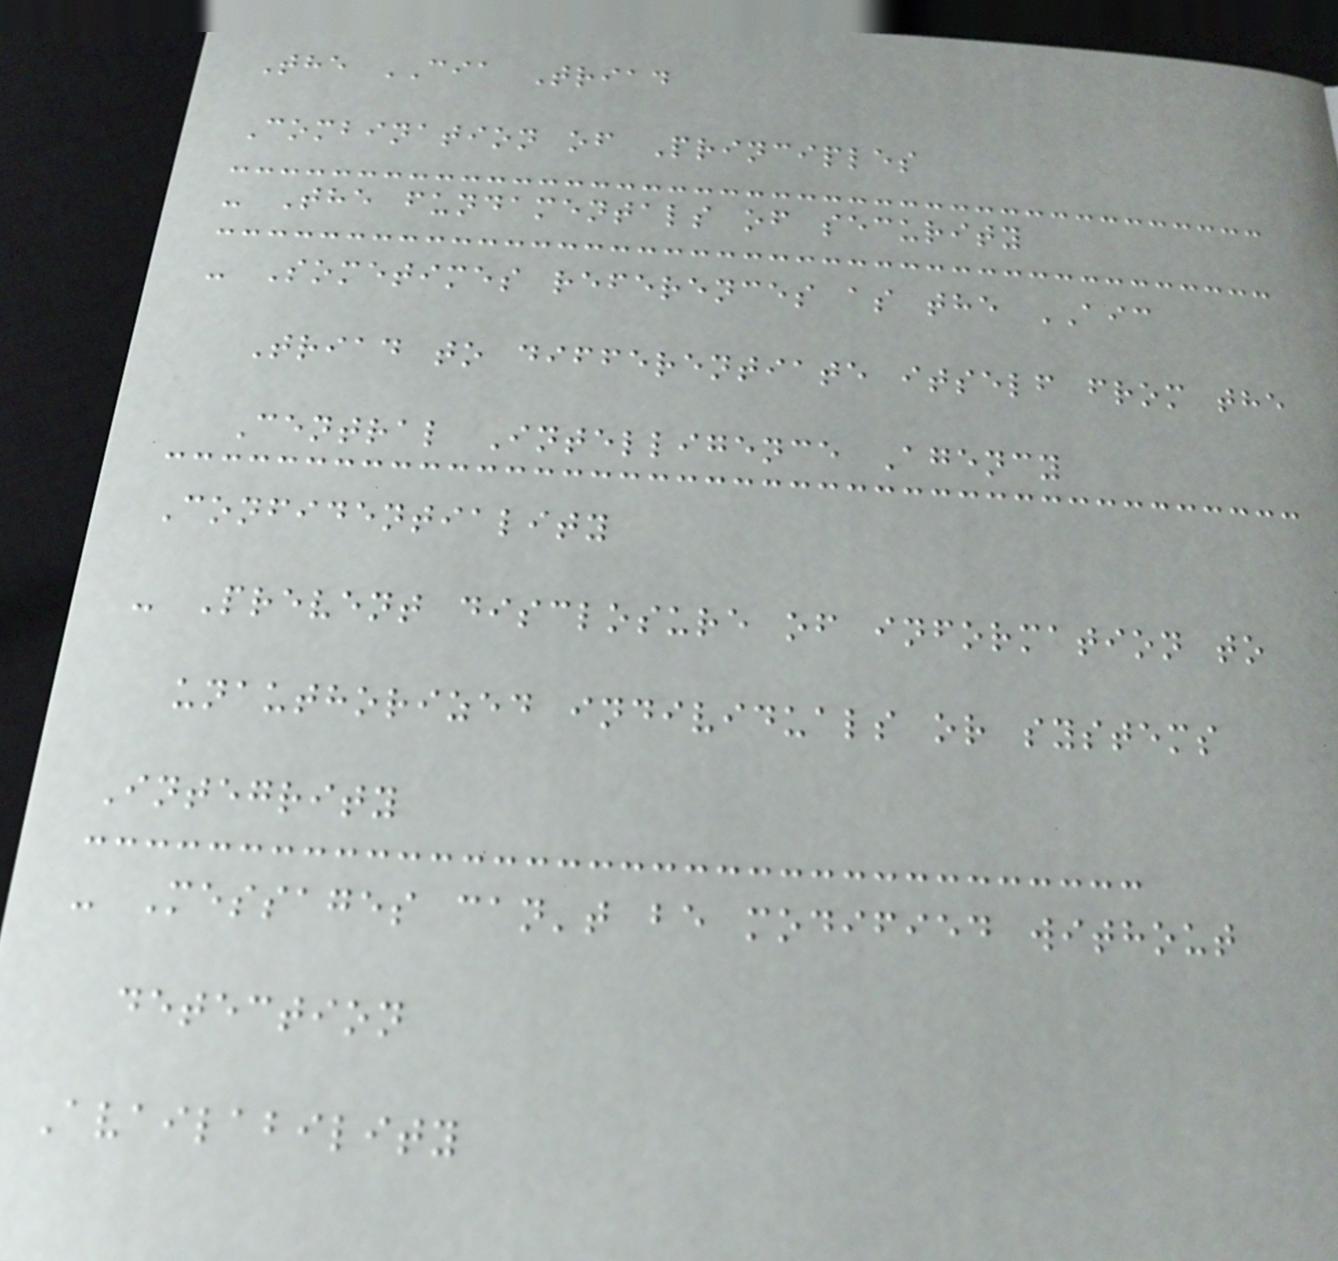The CIA Triad
Combination of Principles
- The fundamentals of security
- Sometimes references as the AIC
Triad to differentiate itself from the
Central Intelligence Agency
Confidentiality
- Prevent disclosure of information to
unauthorized individuals or systems
Integrity
- Messages can't be modified without
detection
Availability
